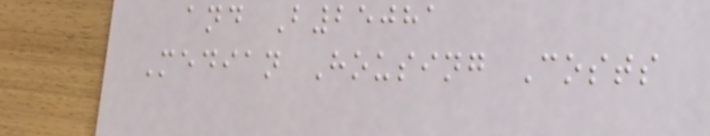and B25081
Median Housing Costs
